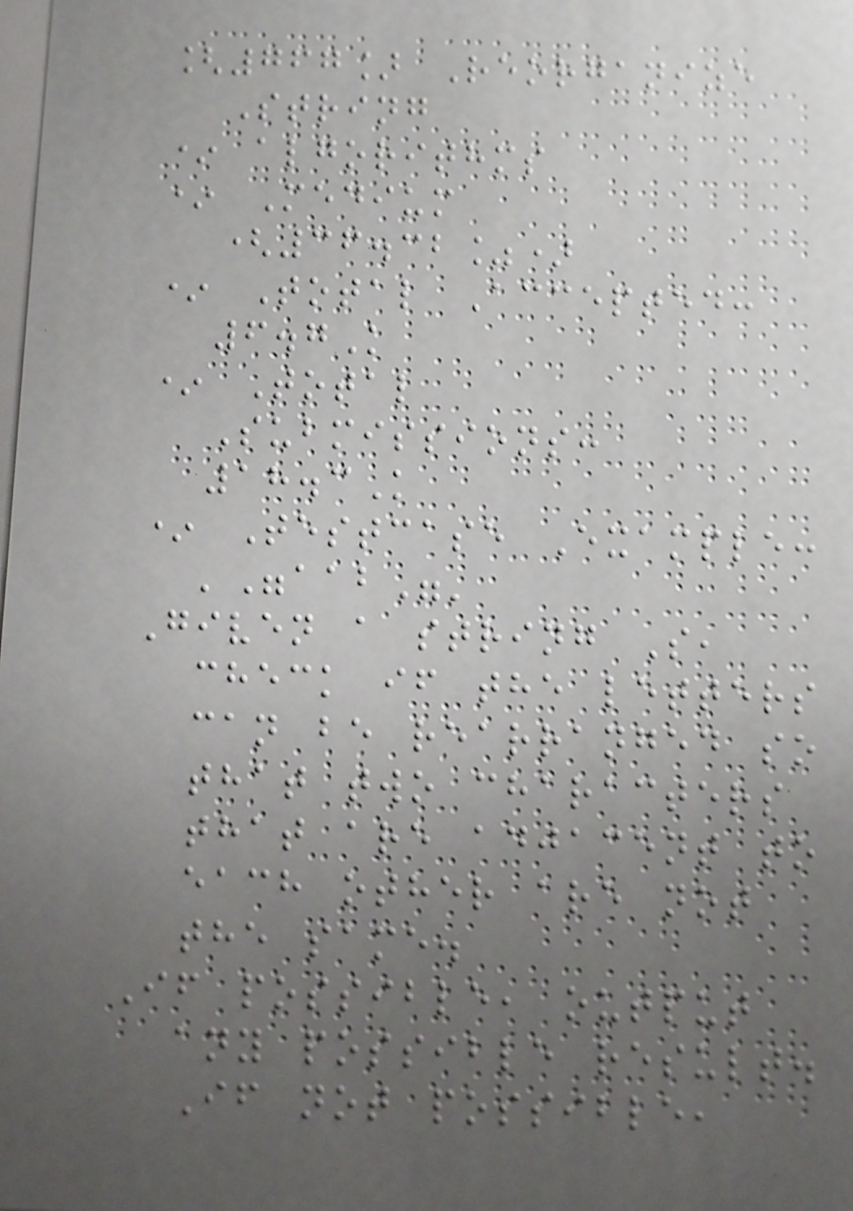[767] Reorganize
String
* algorithms
* Medium
(36.32%)
* Total Accepted:
6.7K
* Total
Submissions:
18.3K
* Testcase Example:
'"aab"'
Given a string S,
check if the letters
can be rearranged so
that two characters
that are adjacent to
each other are not
the same.
If possible, output
any possible result.
If not possible,
